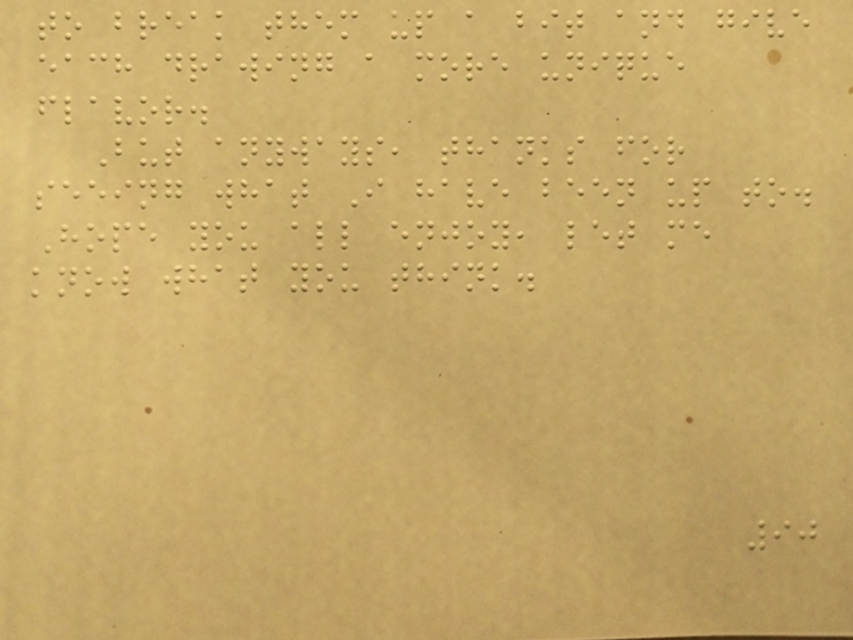to break them up a bit and give
each drawing a more unique
flavor.
But anyways, thanks for
seeing what I have been up to.
Hope you all enjoy, let me
know what you think.
90
